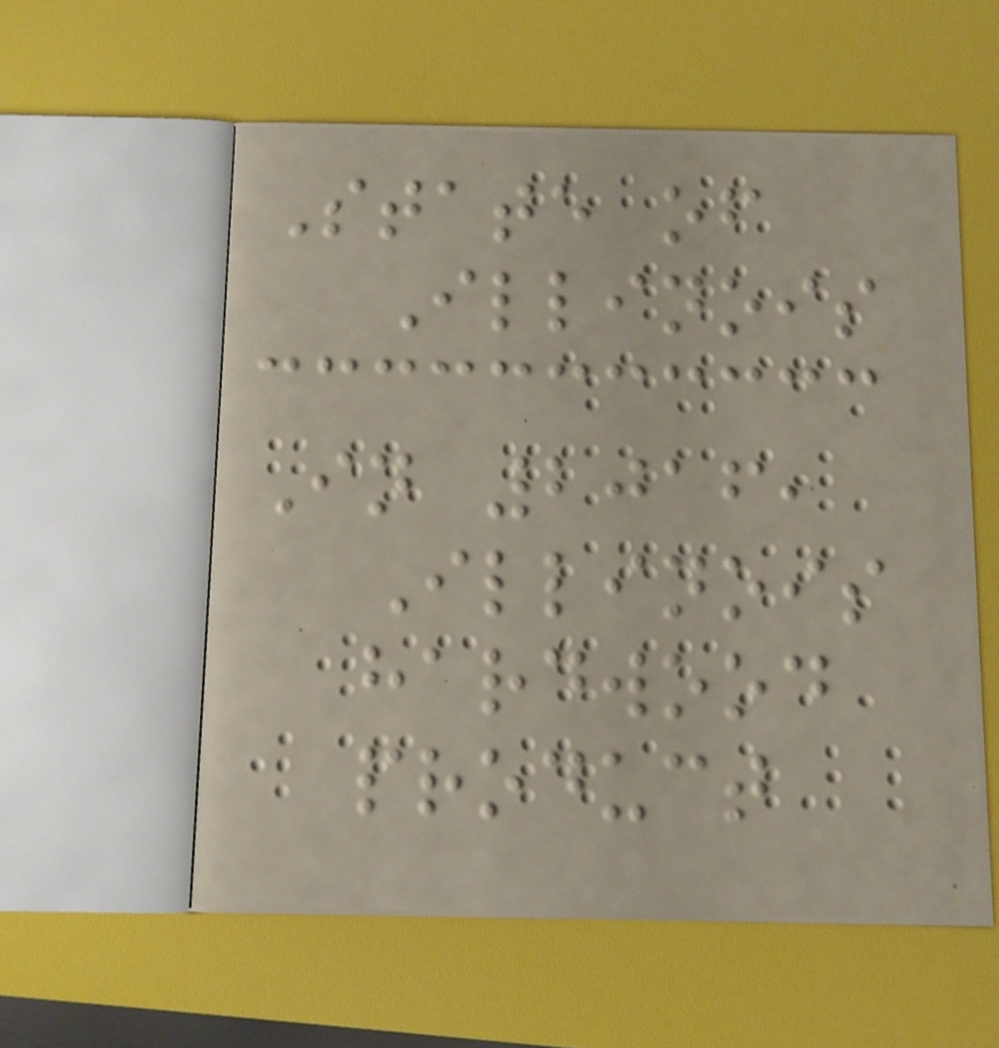State of
Illinois
In 2016,
Illinois
hardwood
product
